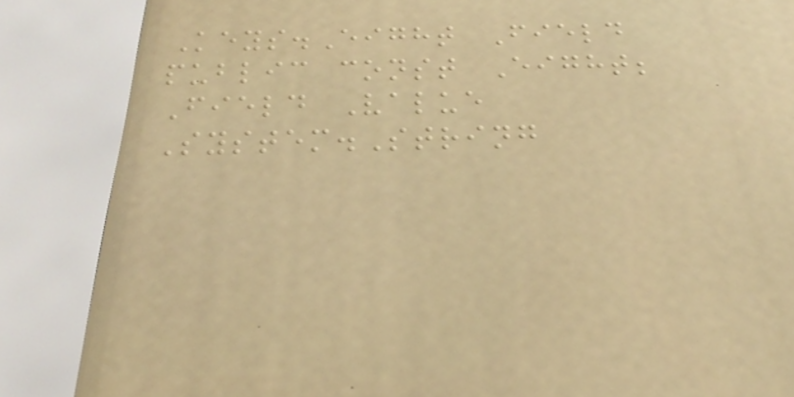Keys.Eight Field
public const Eight;
Field Value
System.String
